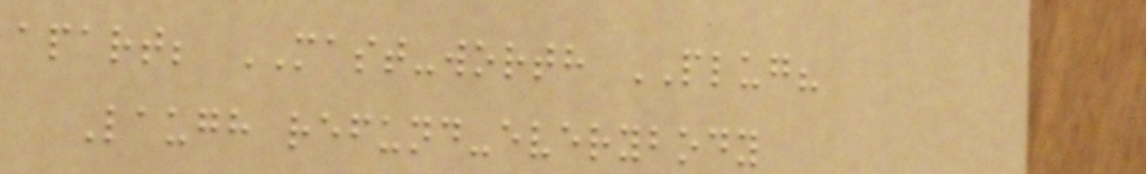apart; MAST-worth PLUG?
Laugh refund-everybody
